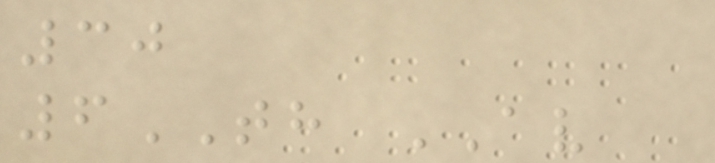30
6TH AV
